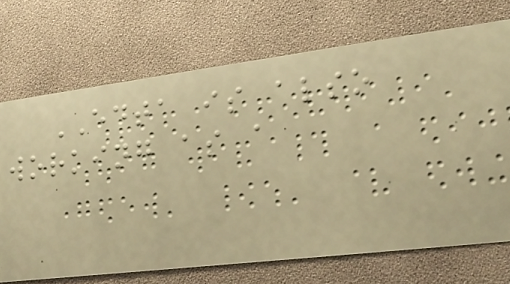EDTA is also
working as a
